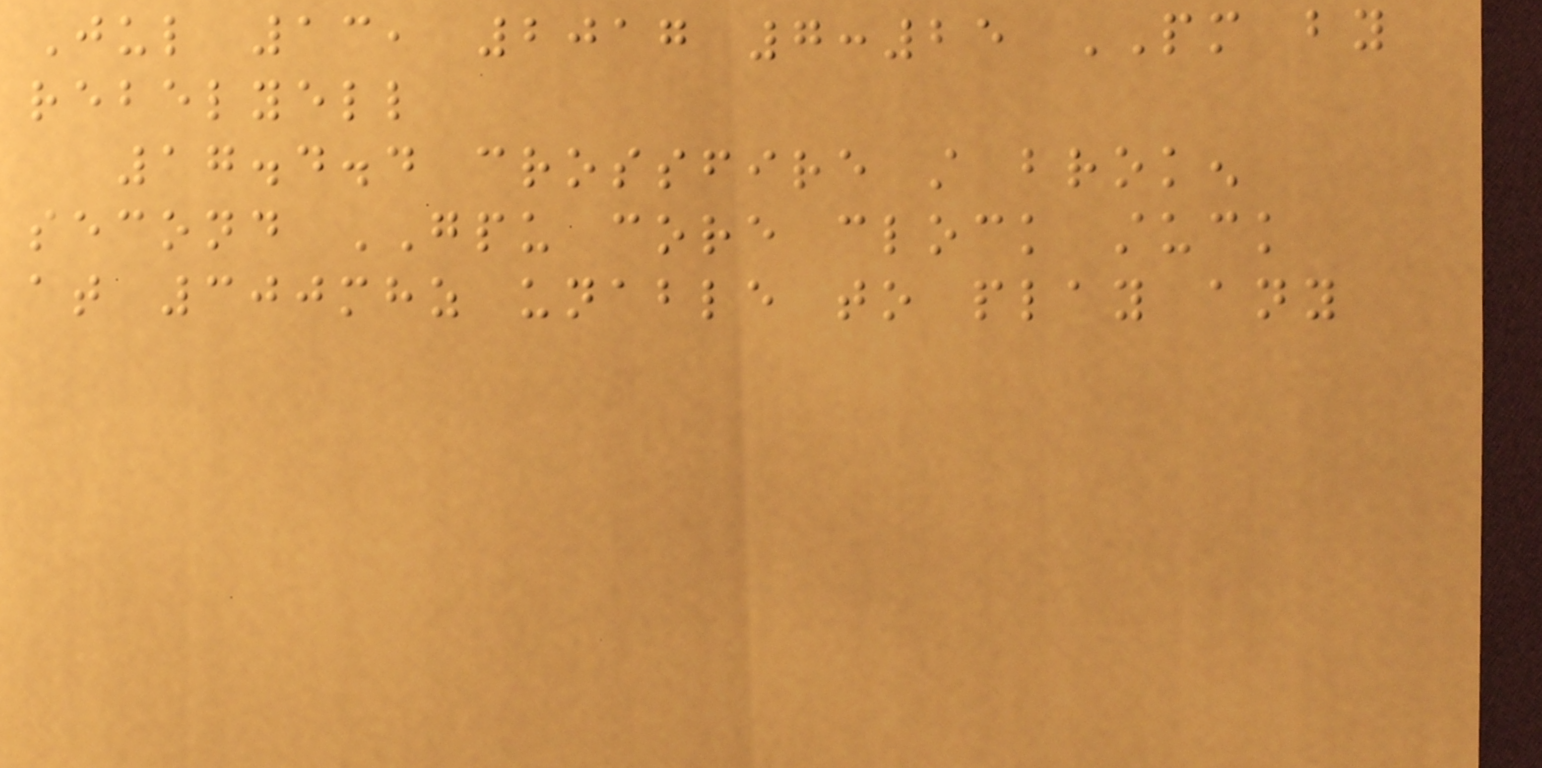Jul 13, 2017 7:25 PM by
rebelyell
17.4.4 crossfire still broken
second GPU core clock stuck
at 300mhz unable to play any
